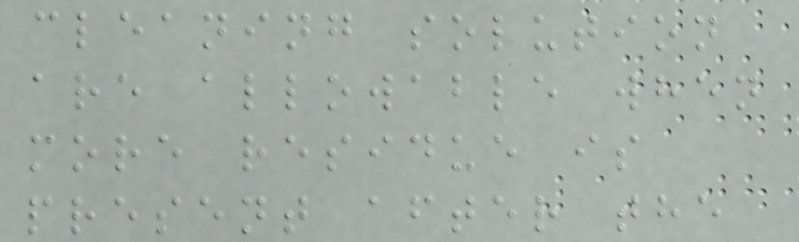cleaning solution
are allowable when
more residue is
present after the
